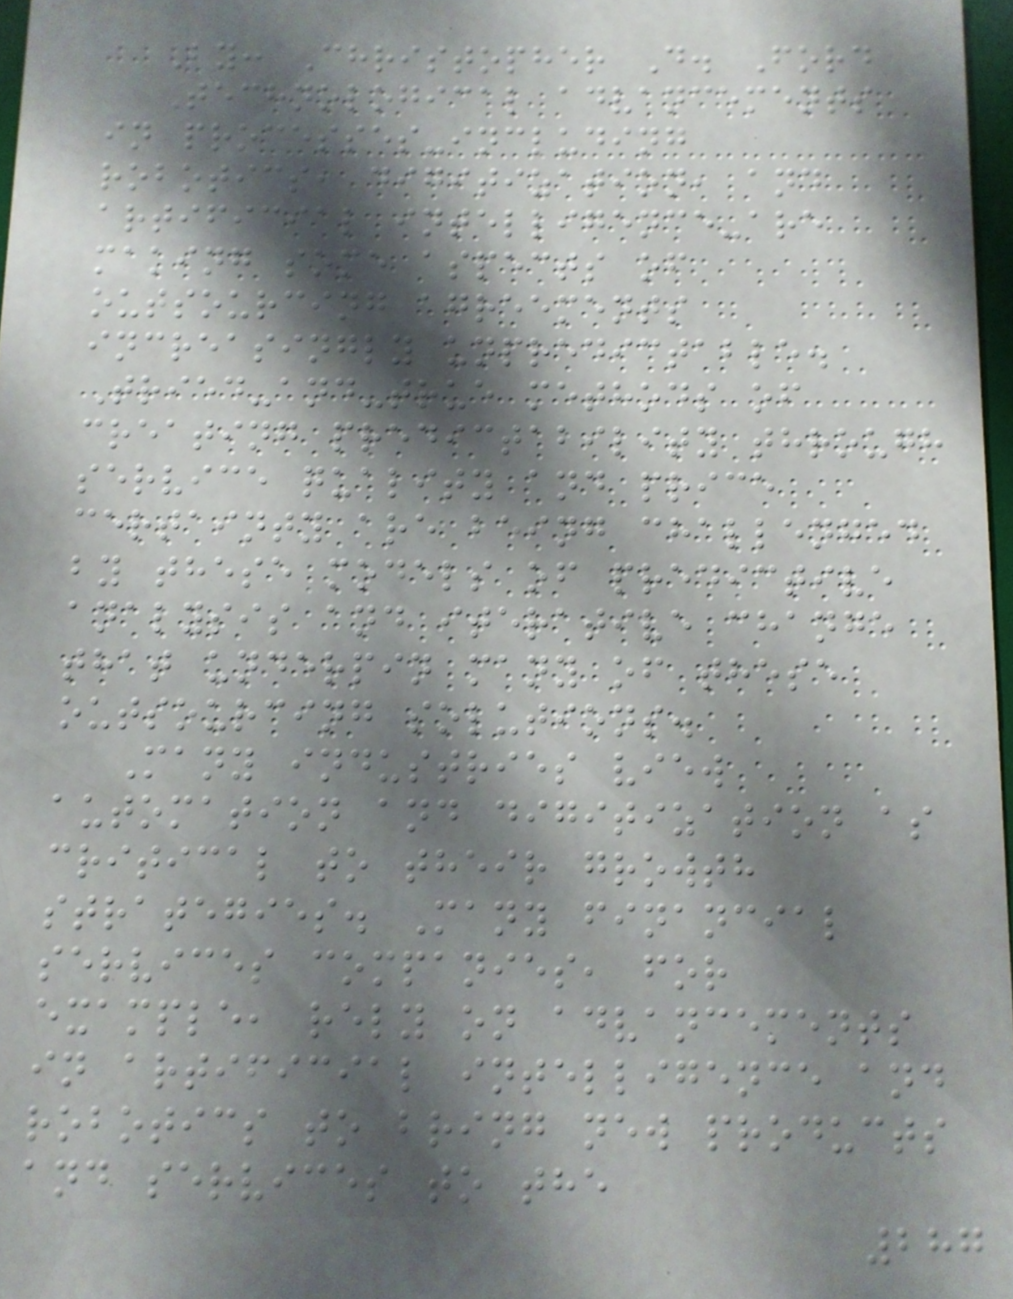By: Christopher D. Ford
Technological advancements
in processes-including
robotics, digitization, and
artificial intelligence-are
making some aspects of
outsourcing agreements
increasingly unpredictable.
Tried-and-true methods of
creating predictability through
service quality and price
certainty are being challenged
by these models of predictive
analysis and iterative change
that underpin many of these
outsourcing solutions.
Many industries view
automation and digitization as
critical to their growth
strategies. Many financial
services companies, for
example, rely on advancements
in artificial intelligence and
robotics to bring new products
and services to the
287
